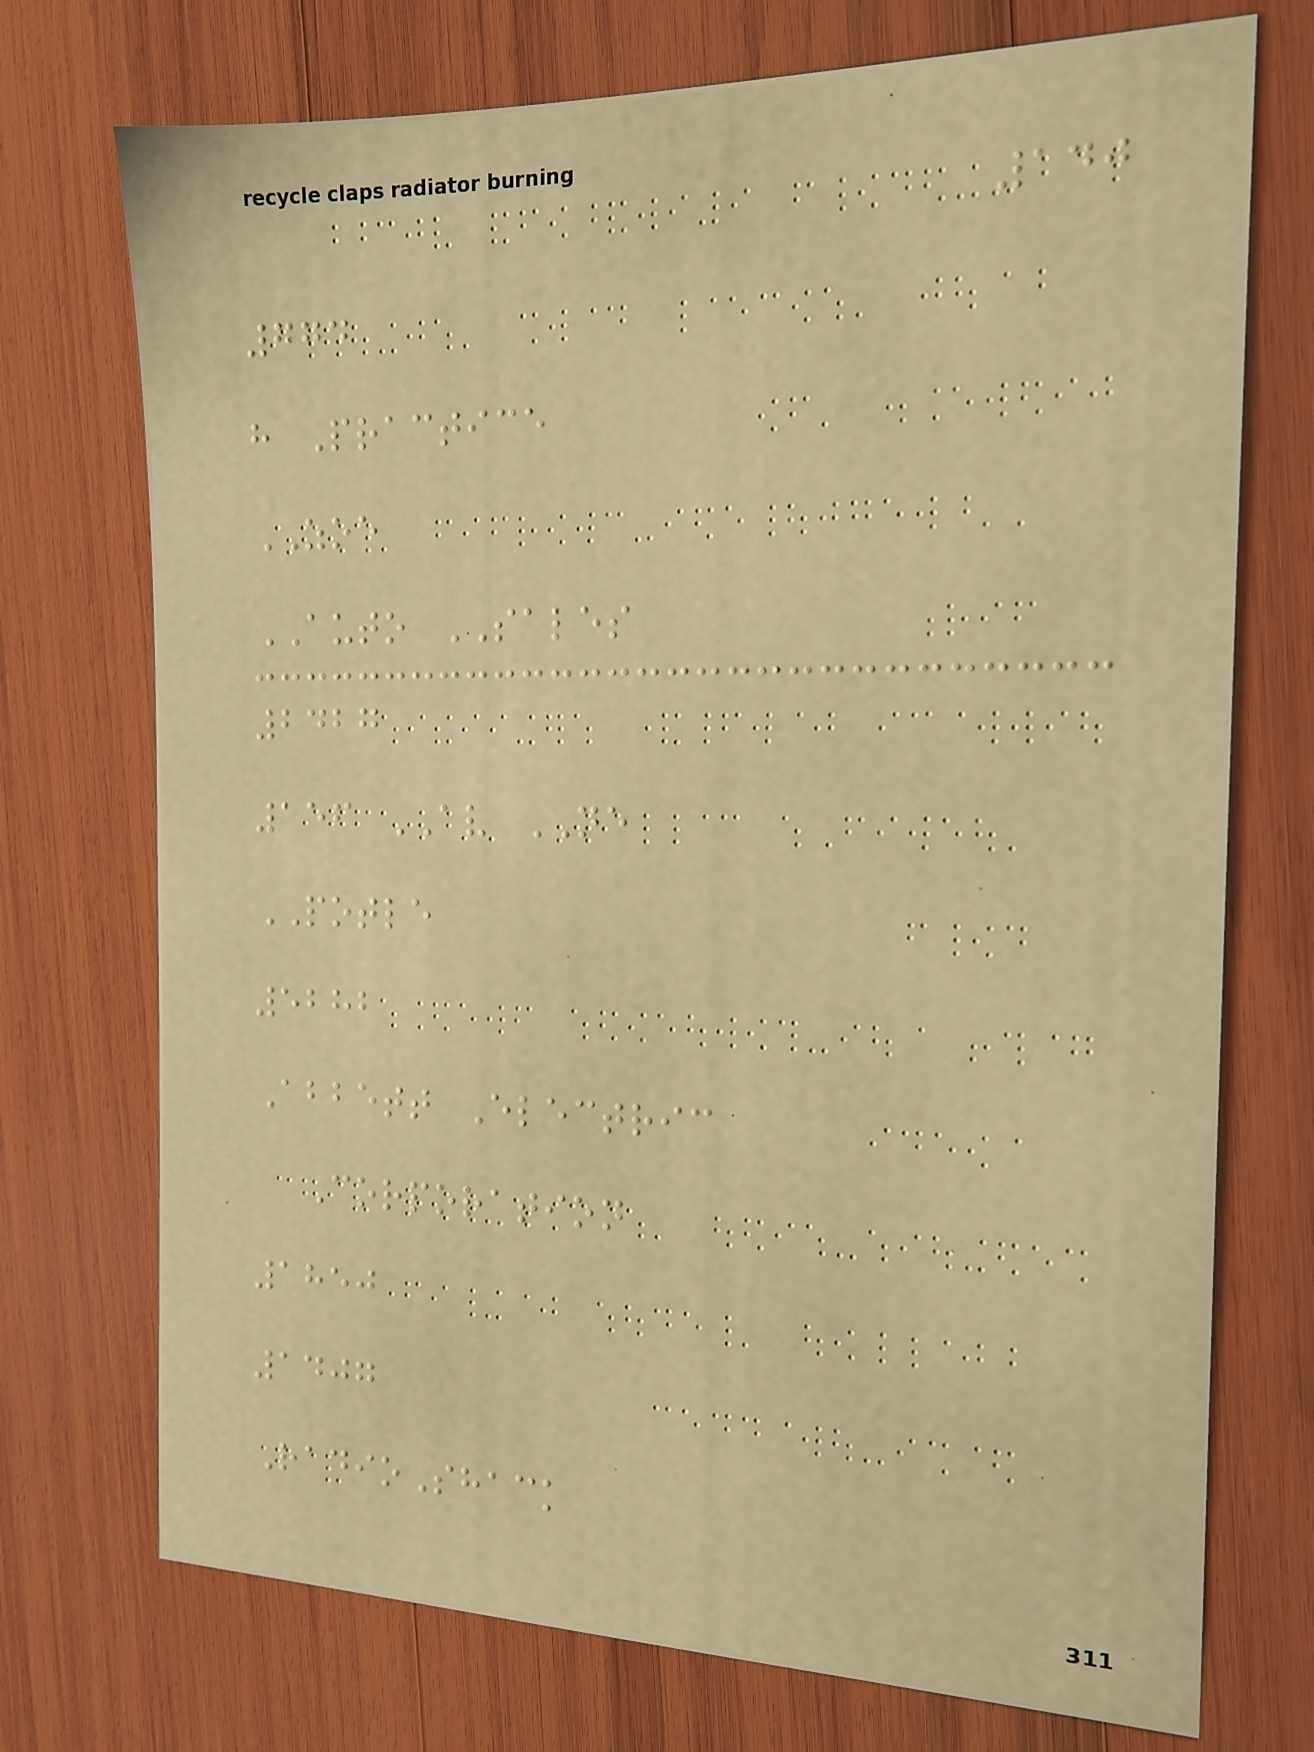140
774
h Practice
ZOE
AUTO SALES
2427
156 AV NE
POTLE
5282
Abbett Electric
Corporation
1850
1407
RadioShack
